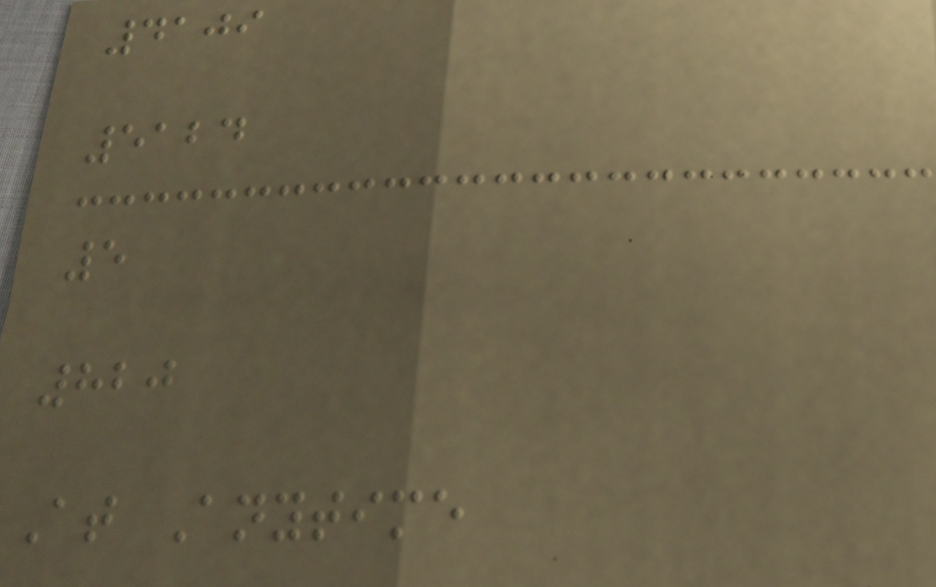4109
5124
5
820
At Anytime
